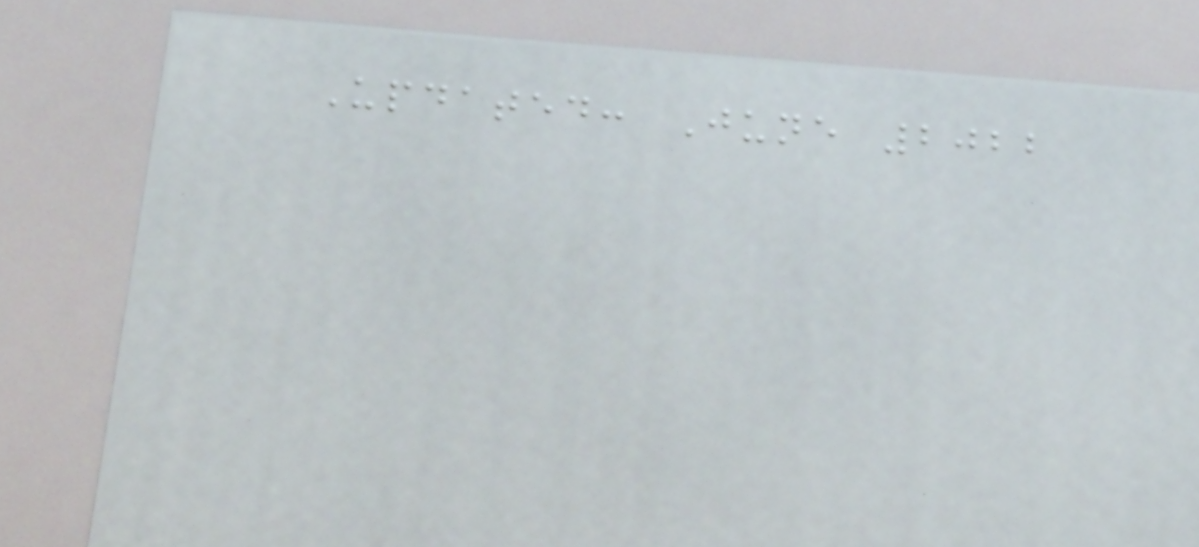Updated: June 2022
